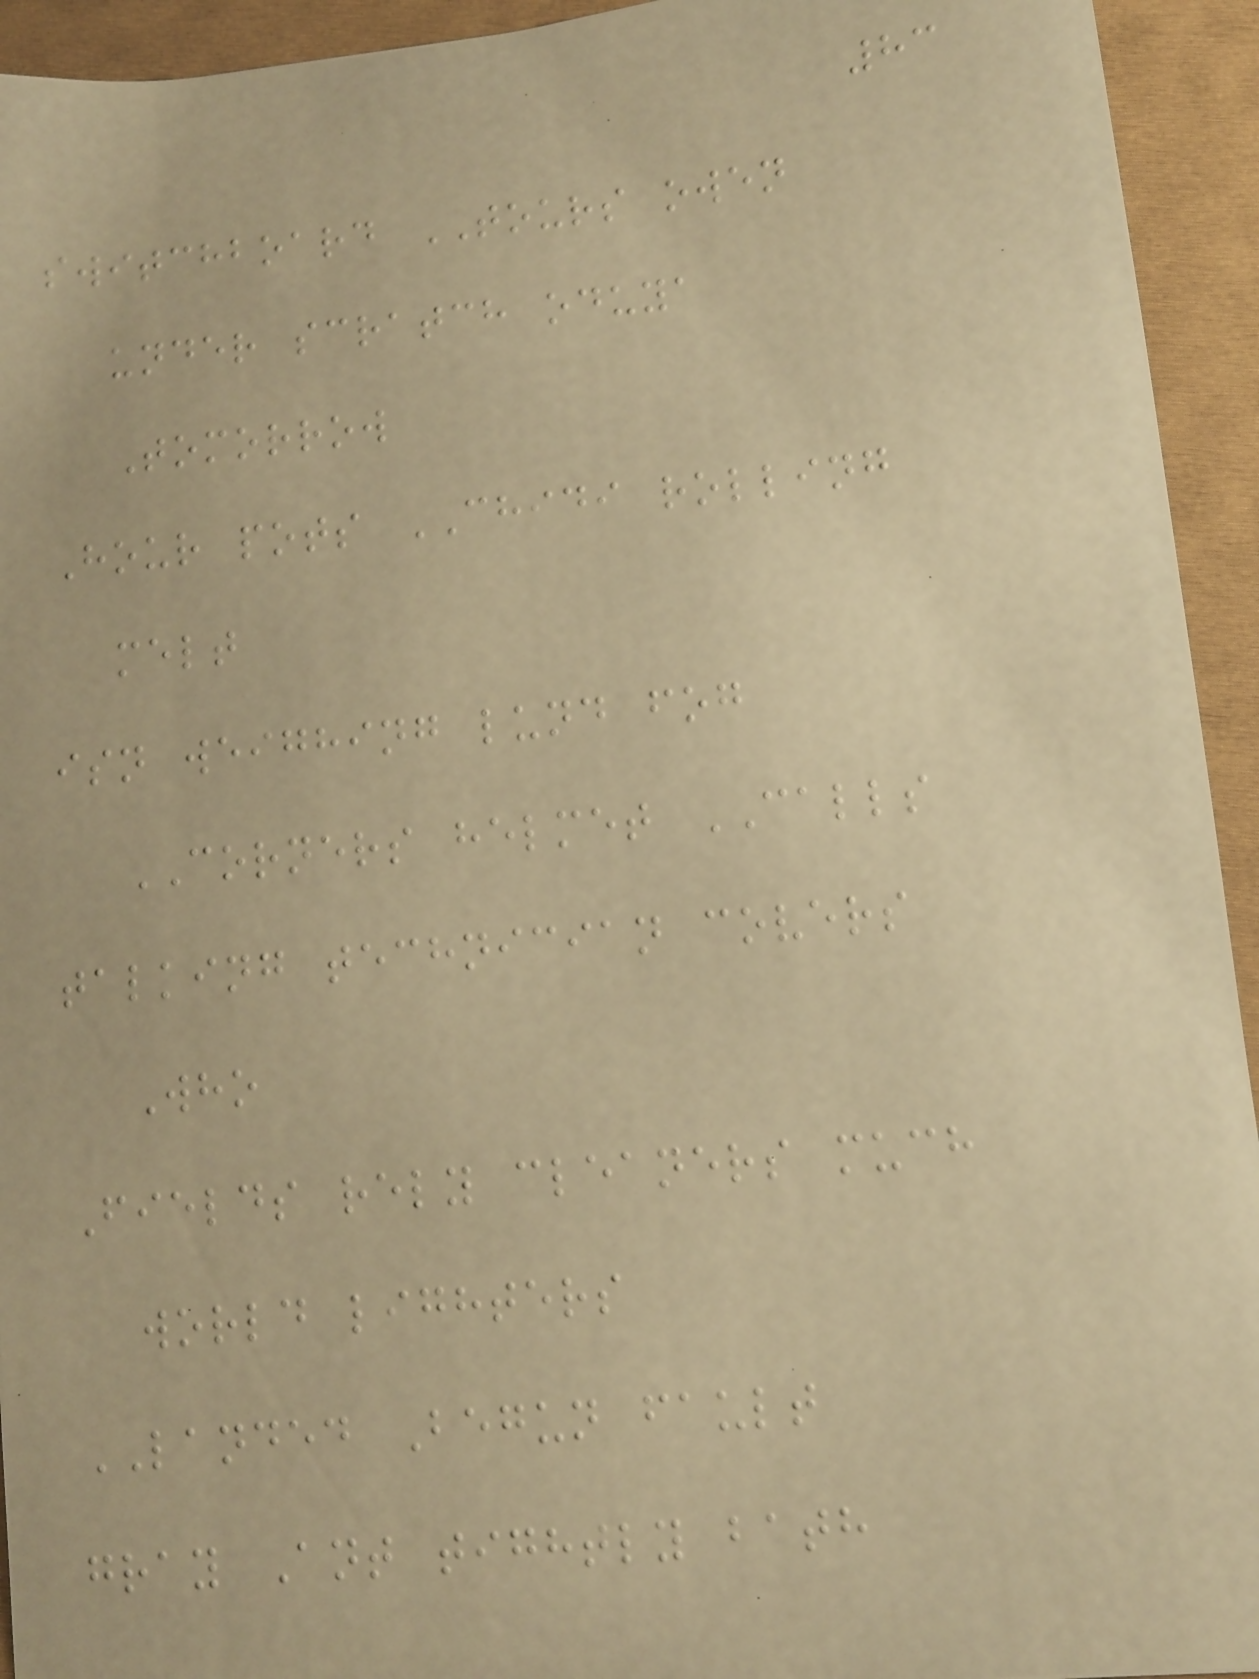83
switchboard TOURS owen
under scratch oduya
Tomorrow
Hour pots CHIDI rolling
melt
isn weighing lund fog
CORNERS helmet CALLS
talking technician covers
Who
Fields rely cleaners much
world lighters
LANDED Begun fault
gray Ant tightly bath
